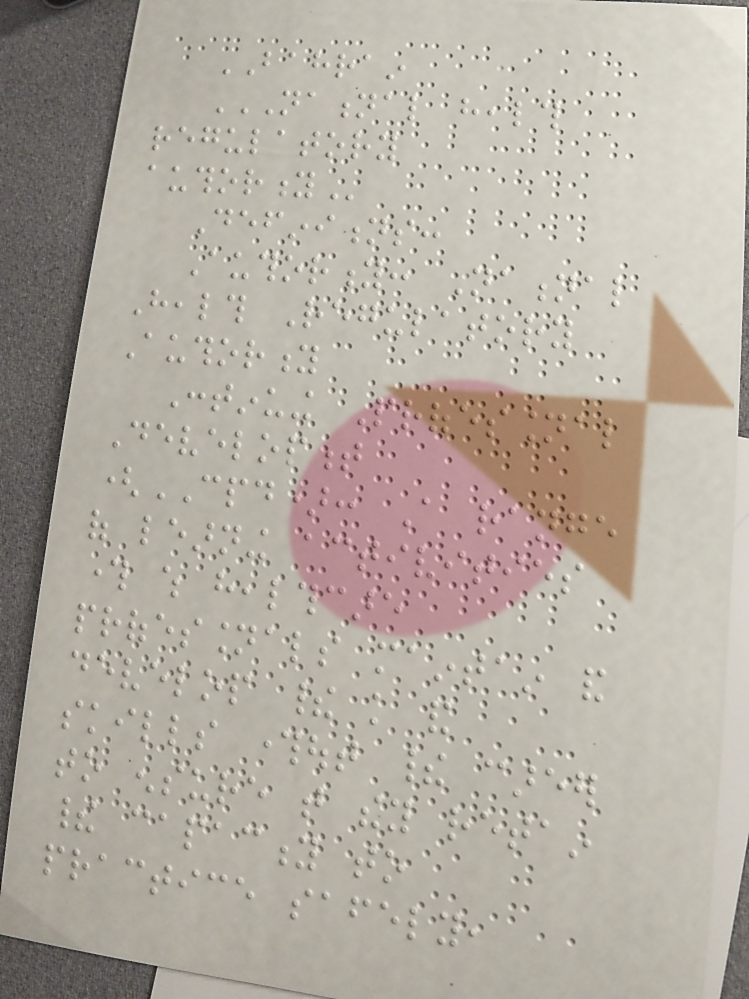BAHRAIN
NATIONAL HEALTH
REGULATORY
AUTHORITY
Definitions:
Authority: National
Health Regulatory
Authority
Continuing Professional
Development
(CPD): A range
of learning activities
through which healthcare
professionals maintain and
develop their knowledge and
skills throughout their career
to ensure that they retain
their capacity to
practice safely,
